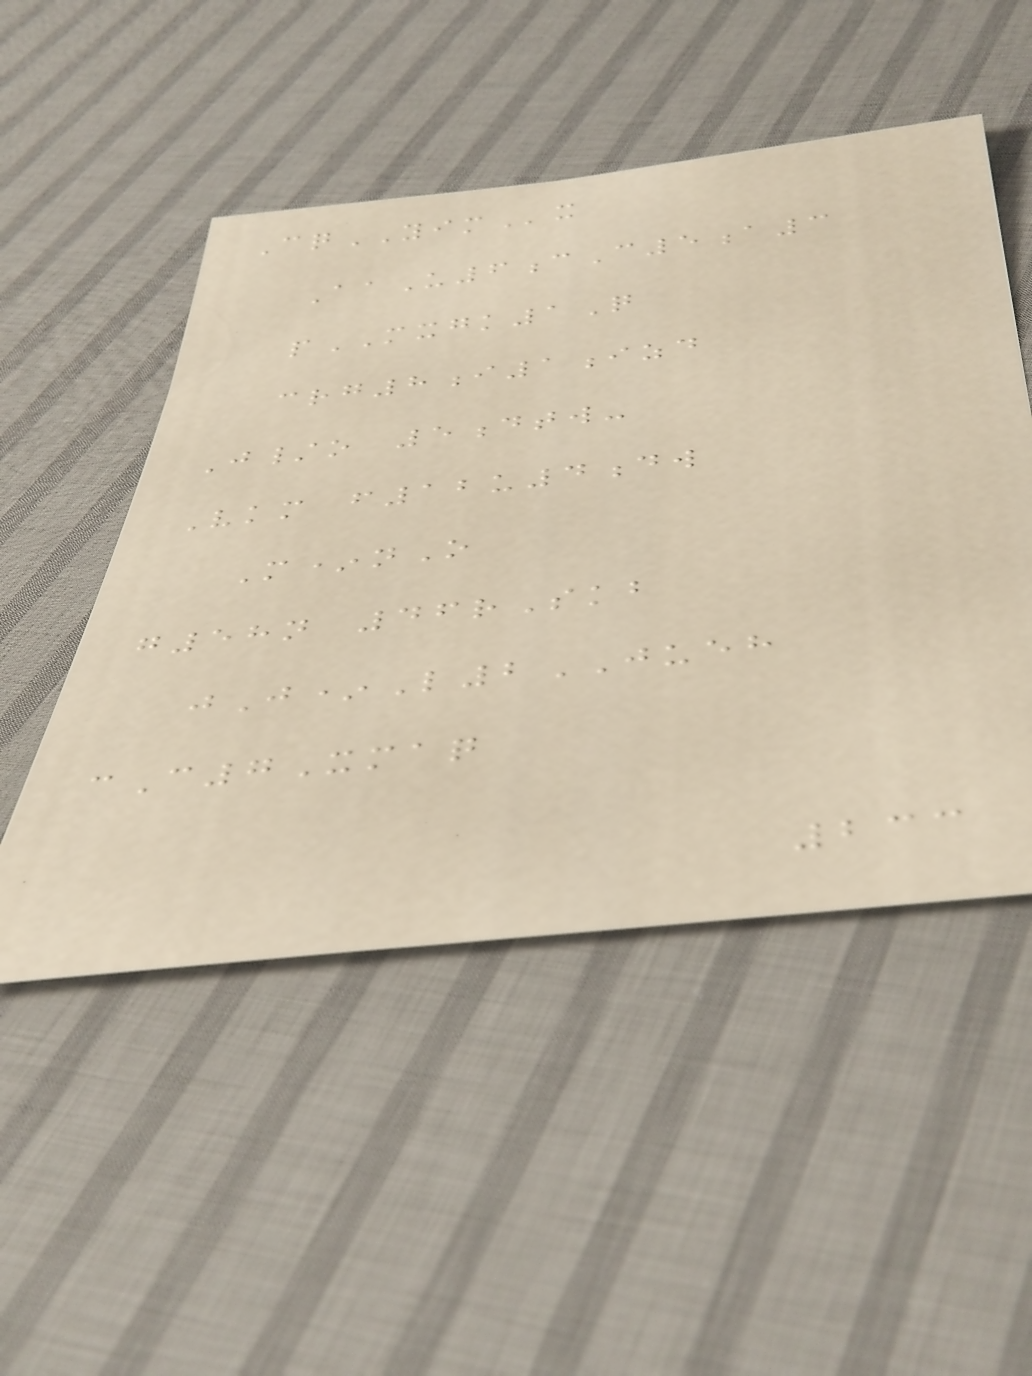CqYIMx
AaU6cC5a3
pMXGK1Q
crg8i1izd
J/o 5dtw-
Vkm f12u4dw
M*nO
g58n 46rSkb
jJ*L2JUEH
cC7Xmaq
233
